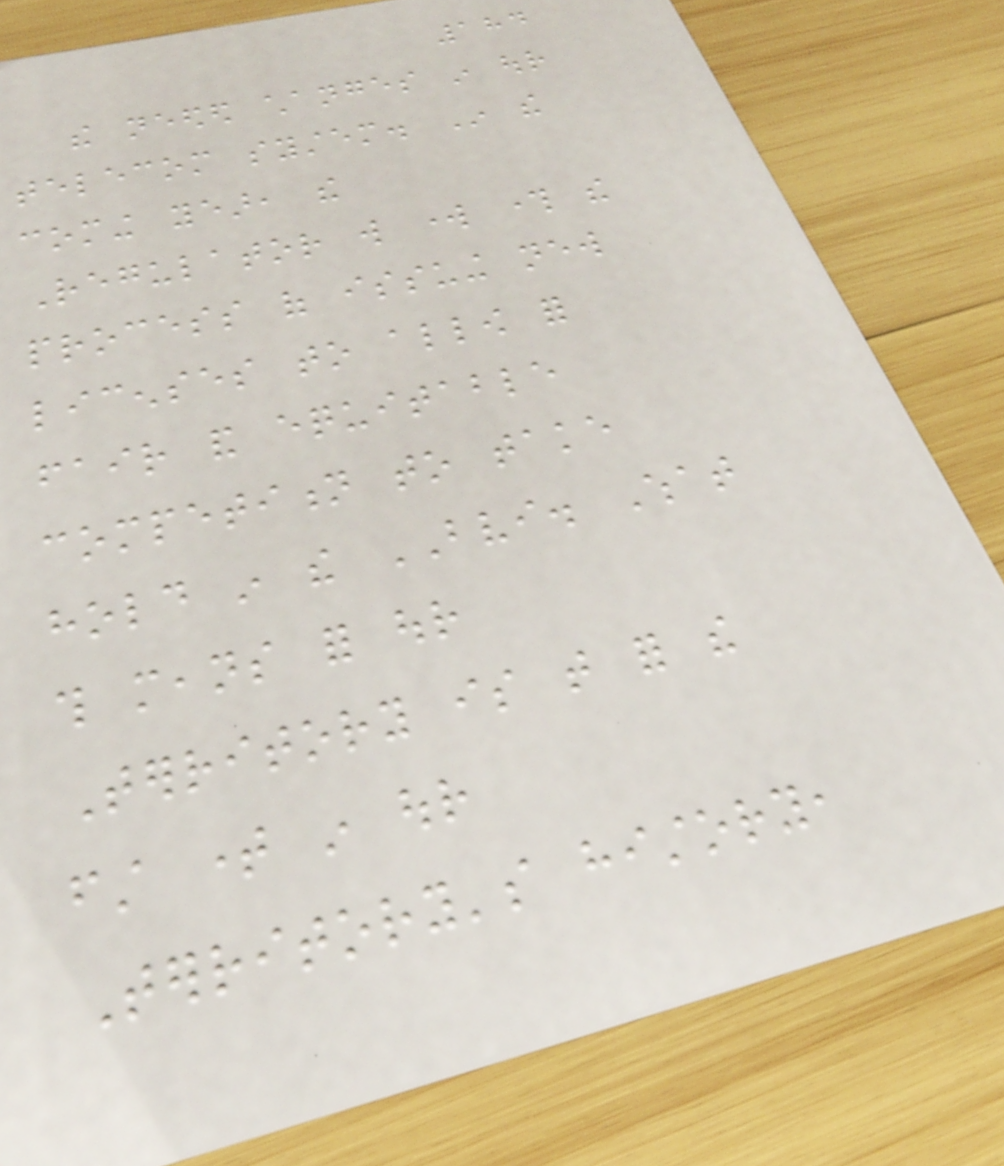184
the needed changes in our
telecom system. In the
coming year, the
Regulator will work through the
process of issuing new
licenses to allow for
fair and equitable
competition to take
hold in the BVI. What
this means for our
Territory is that for the
first time in our
Territory's history,
